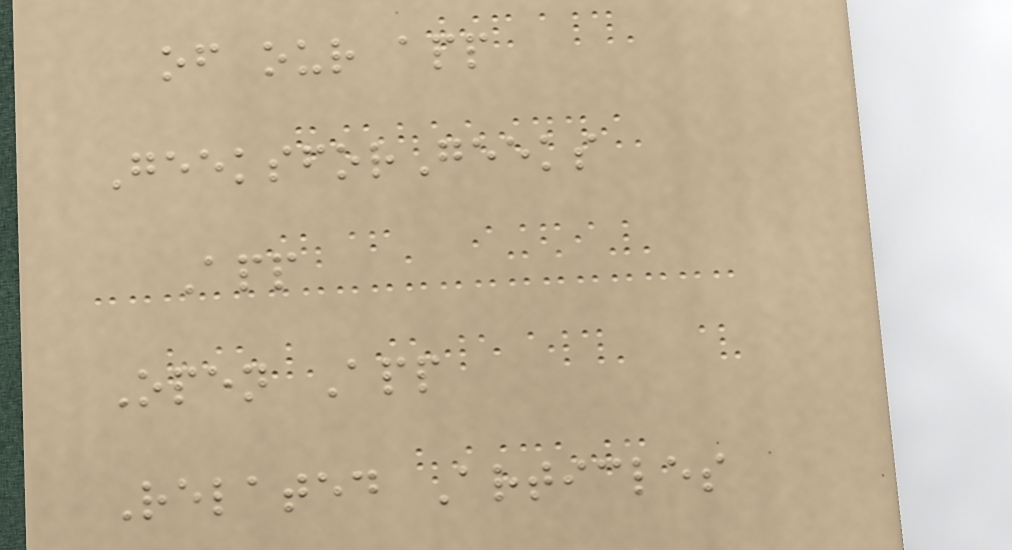of our app
GeeksforGeeks
App
Open App
Related Articles
